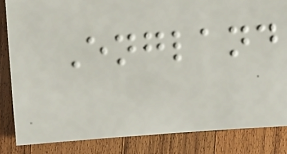England
